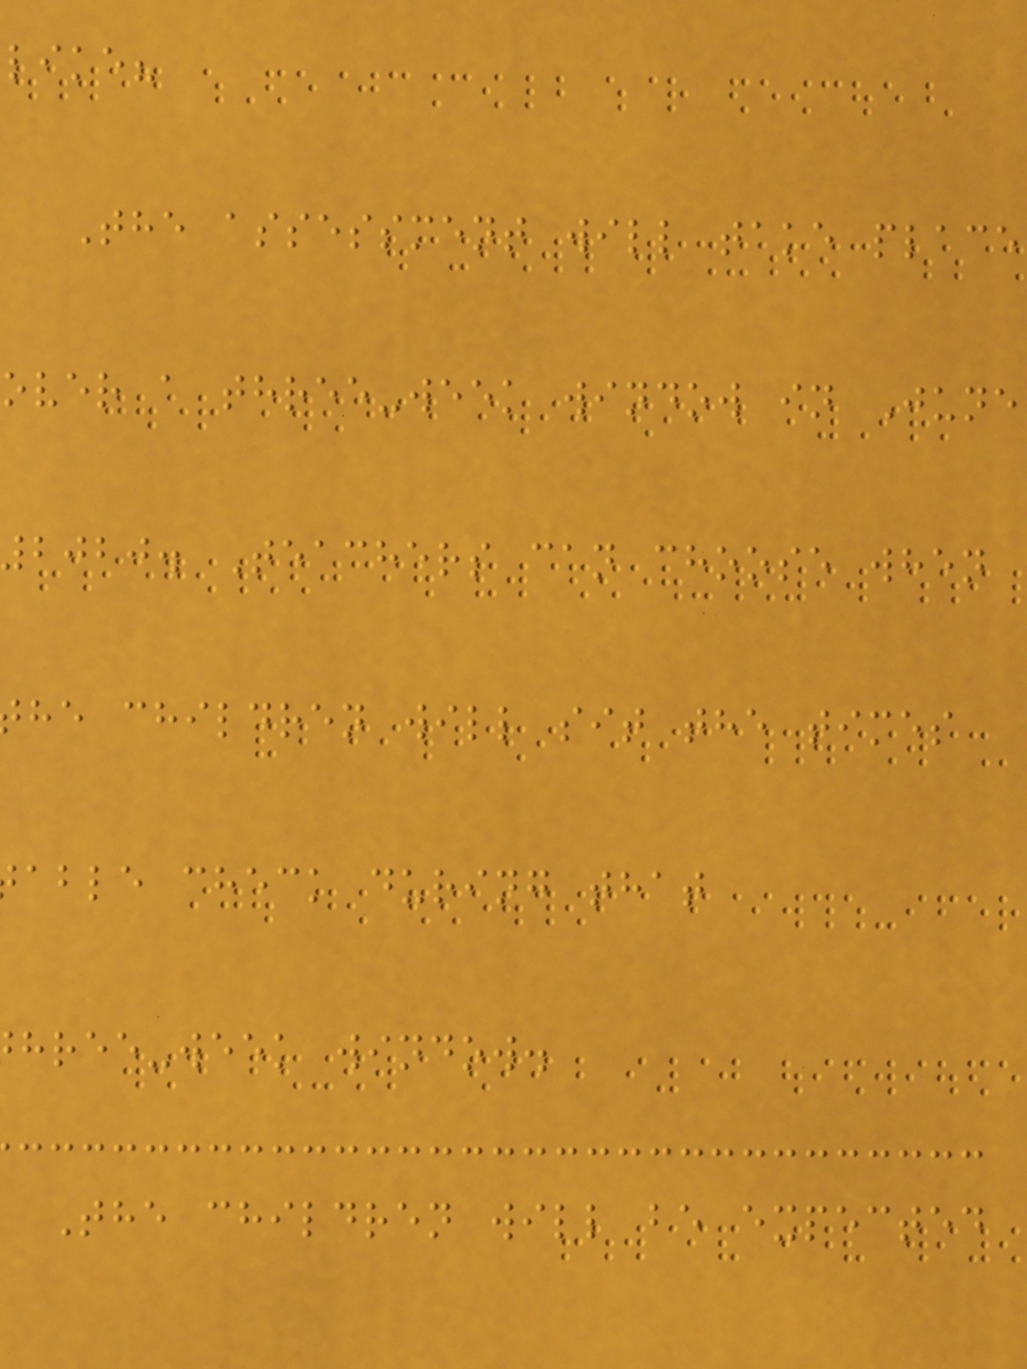like?
The assessment will take place
over a three-week window in June
2020. Teachers can choose when
he children will sit the times
able check during that
hree-week window.
The children will be expected
